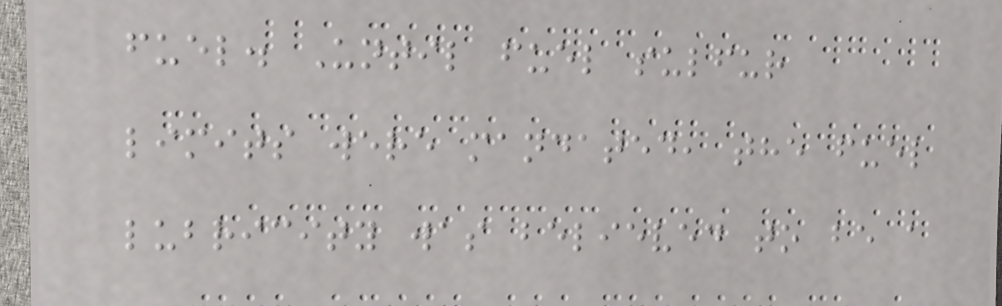fuel. Until fuel sulfur
limits were mandated, the fuel
lubricity was believed to be a
